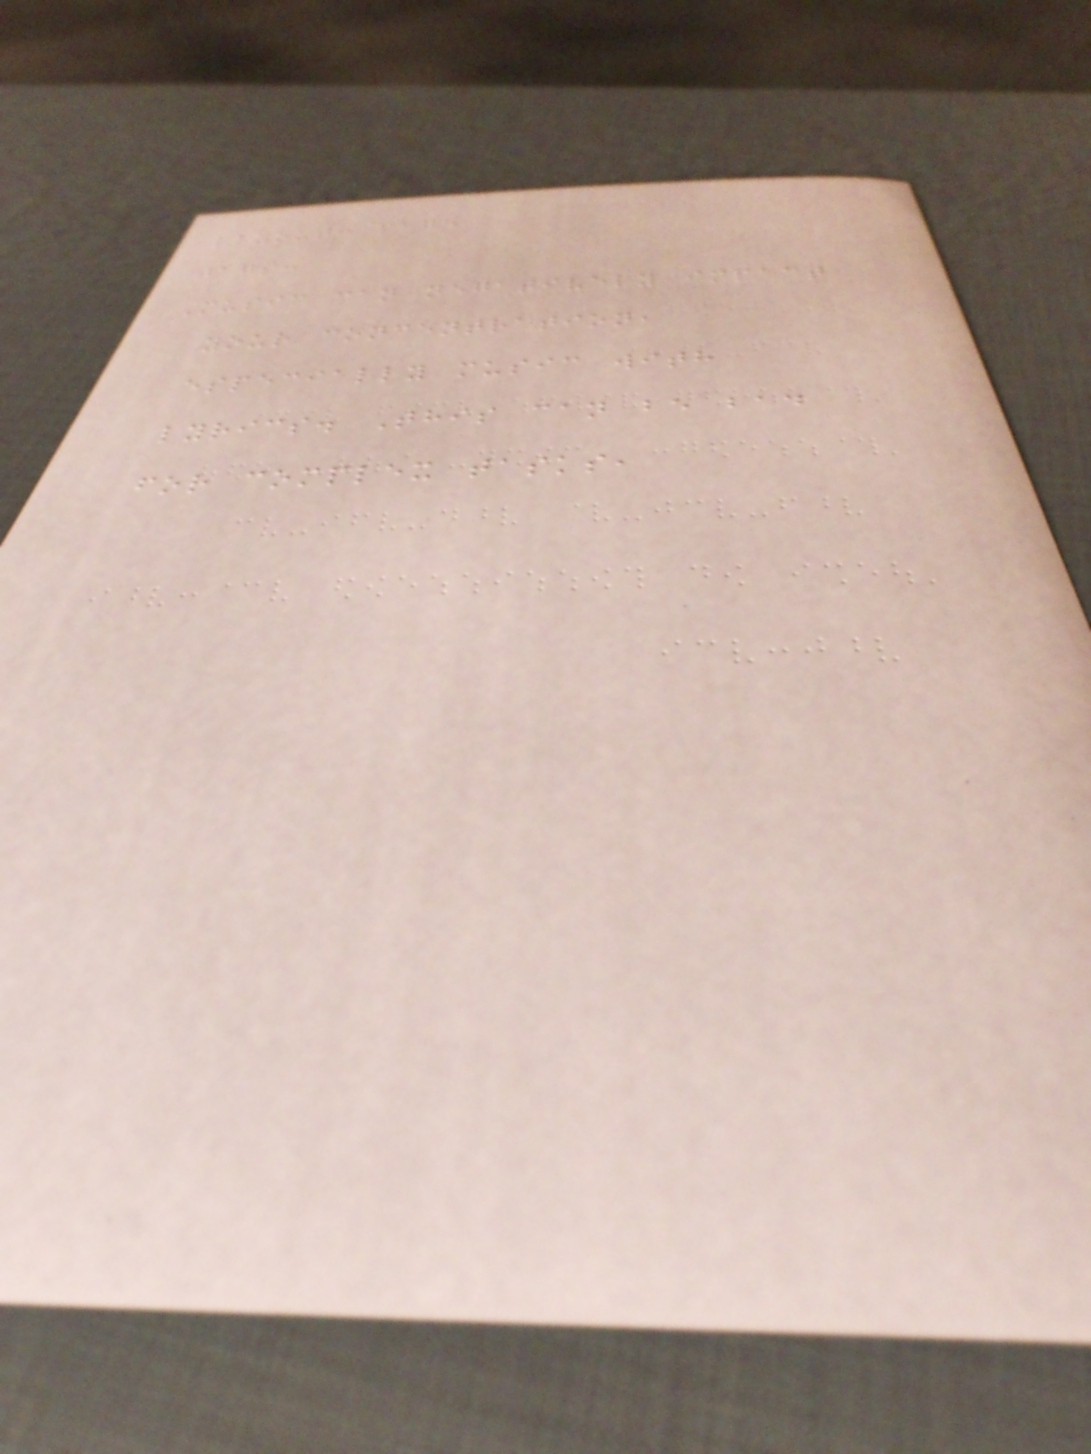layout: page
tags:
Music can negatively impact
your concentration,
especially music with
lyrics. This can be bad
for complex tasks,
